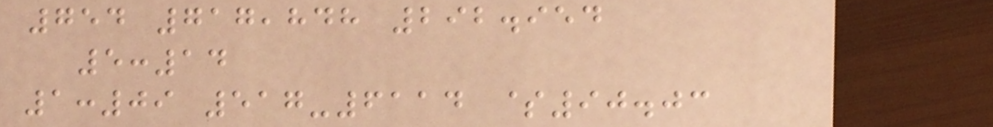754 717,848 292.954
5:14
1:09 517-6114 $90.03
